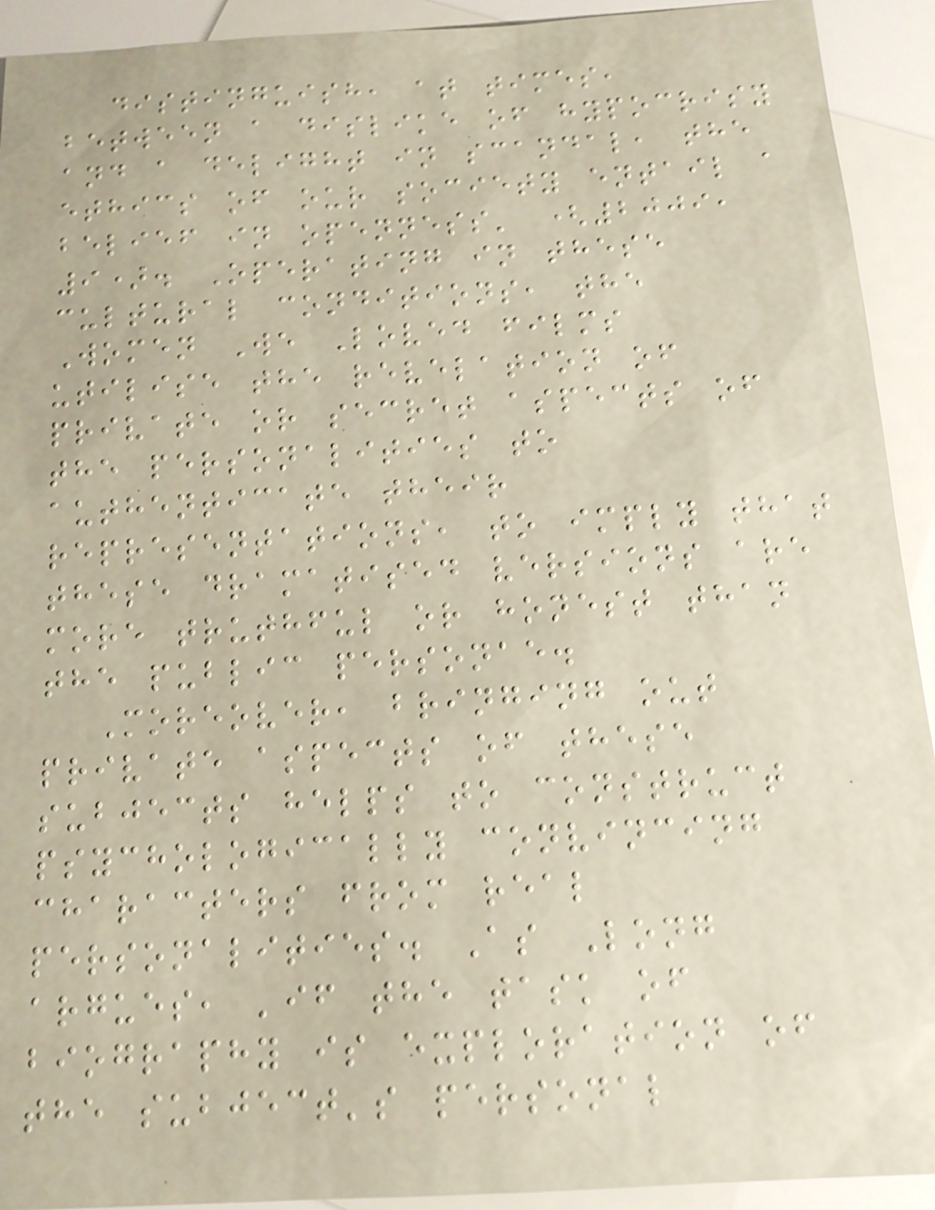distinguish, at times,
between a dislike of hypocrisy
and a delight in scandal, the
ethics of our society entail a
belief in openness' (2009,
9). Operating in these
cultural conditions, the
Women We Loved films
utilise the revelation of
private or secret aspects of
the personalities to
authenticate their
representations, to imply that
these dramatised versions are
more truthful or honest than
the public personae.
Moreover, bringing out
private aspects of these
subjects helps to construct
psychologically convincing
characters from real
personalities. As Long
argues, 'if the task of
biography is exploration of
the subject's personal
